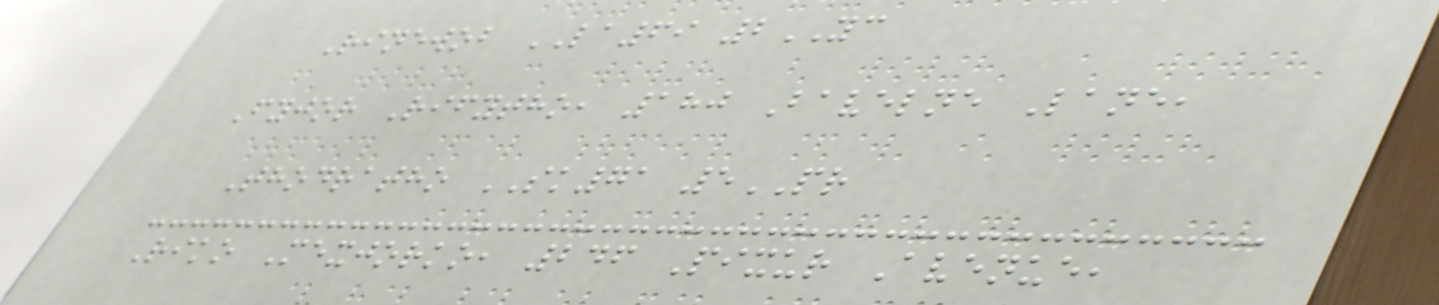Rinewob LA69 2YC
Fyjor Rifytho, 180 Bavelne Lane,
Thodratho SK71 5PR
Riko Mexjorko, 246 Pixur Avenue,
